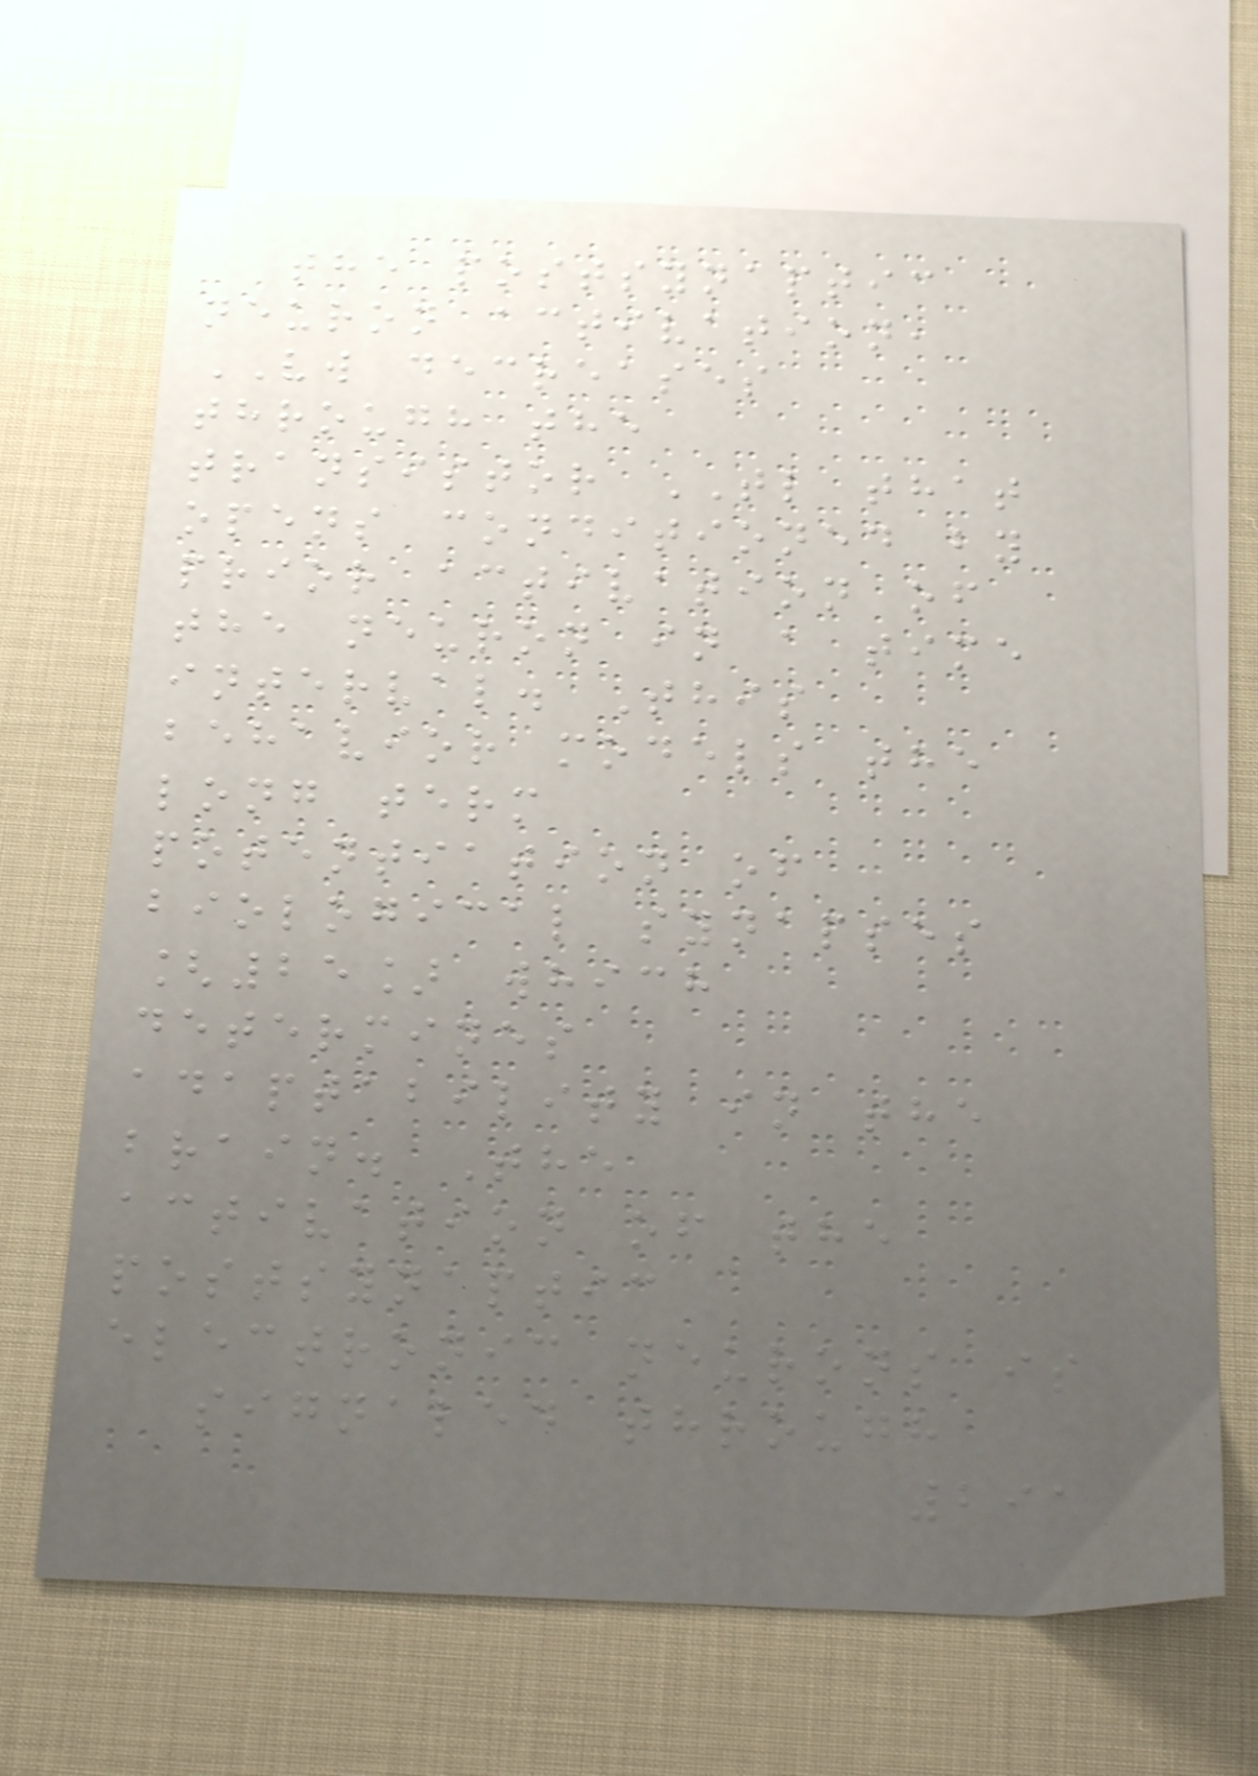the postsynaptic
neuron activation,
VW decreases
through the
transistor TL that
opens conditioned by
prior activation of
the neuron in a time
interval. This
behavior models the
long term
potentiation of
biological synapses
[25] which
determines
adaptability in the
brain. The
activation of the
postsynaptic
electronic neurons is
signaled through
291
